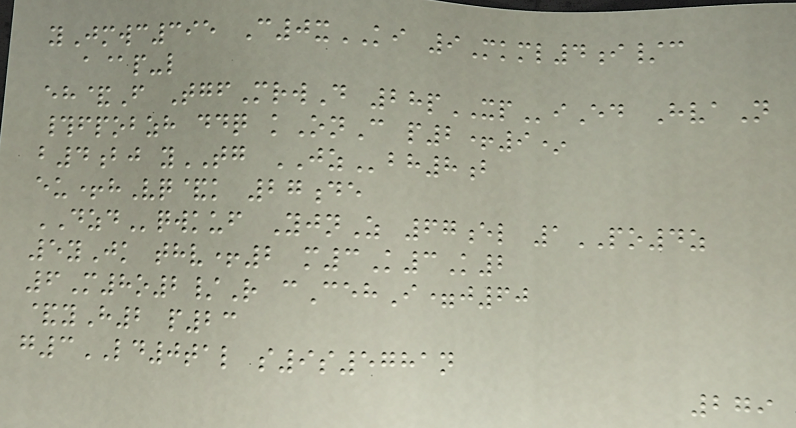yJmwc395 C0xKI 9Mkml4i/c
a@p-l
eh&F TgfMrwD 28pXPiEd HvaN
#fpobzh ddq kOnC p2+9*
b4bj yTG JZbh8b
eu+hVq&k 27de
DZDqwkuf YjnZ 67el 1PO4z
5yJk thv+2 m3K3K2
6M8o2/R cCehI=j60
&yH2 p23
g3LD0tal s9s5781n
279
